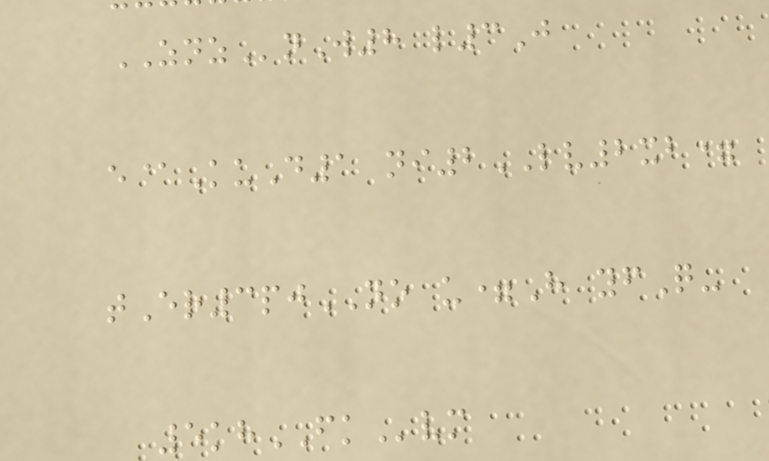ZNZnW8 l3J
e@KuD1 ni2LV2xb=
tEr3pjNO u=H yfQ-
5khFKvm
